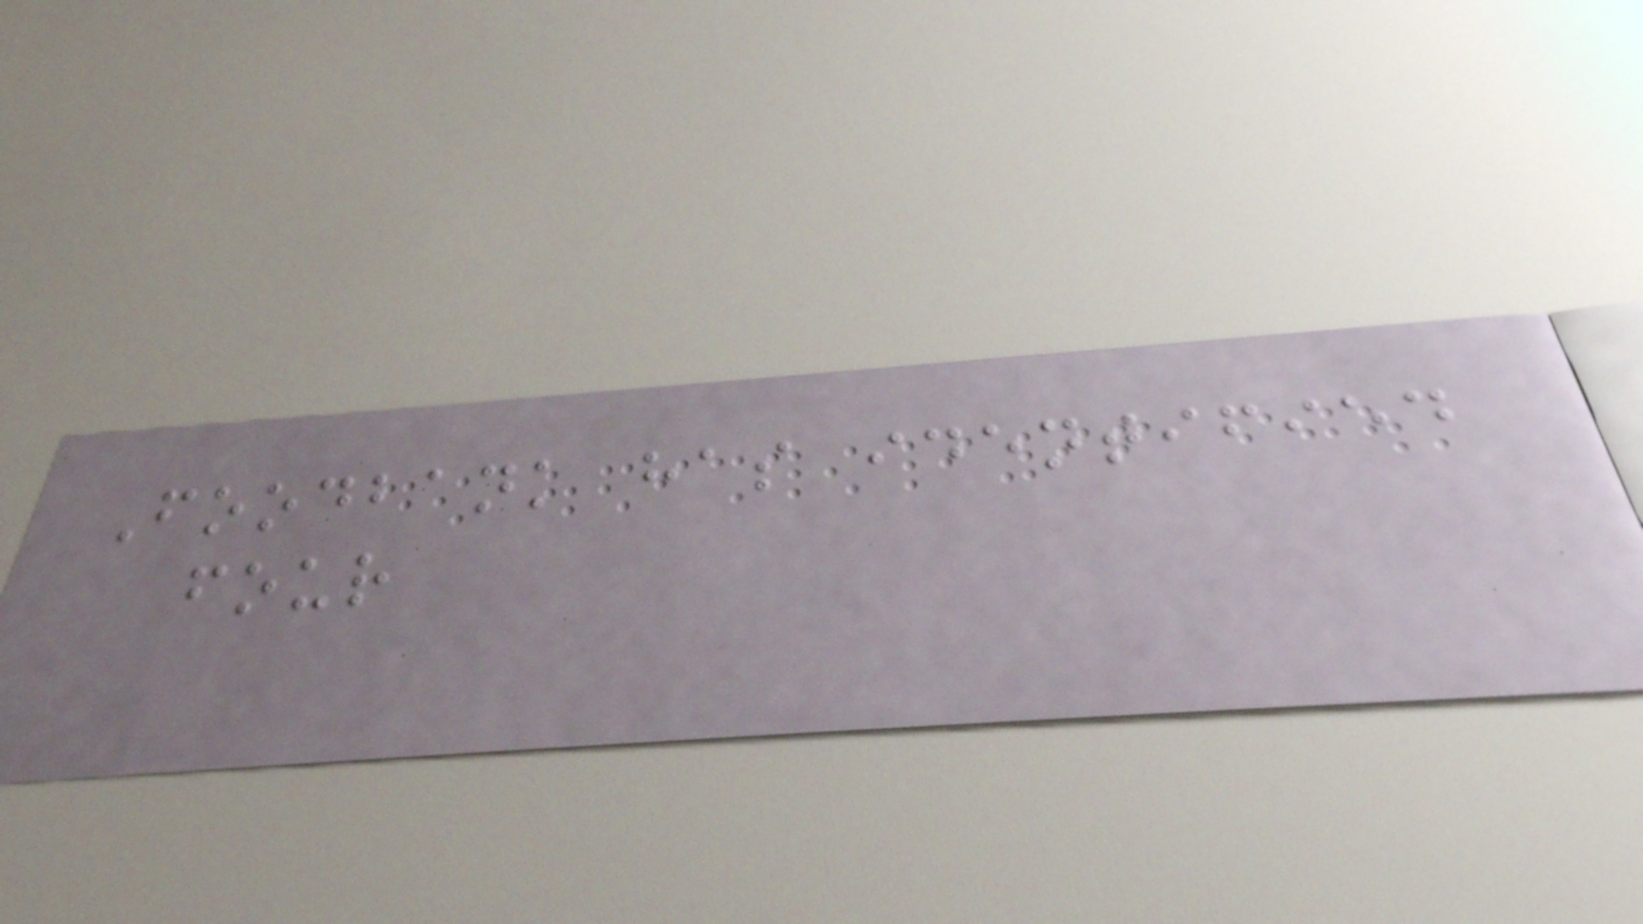Foodbank has identified
four
